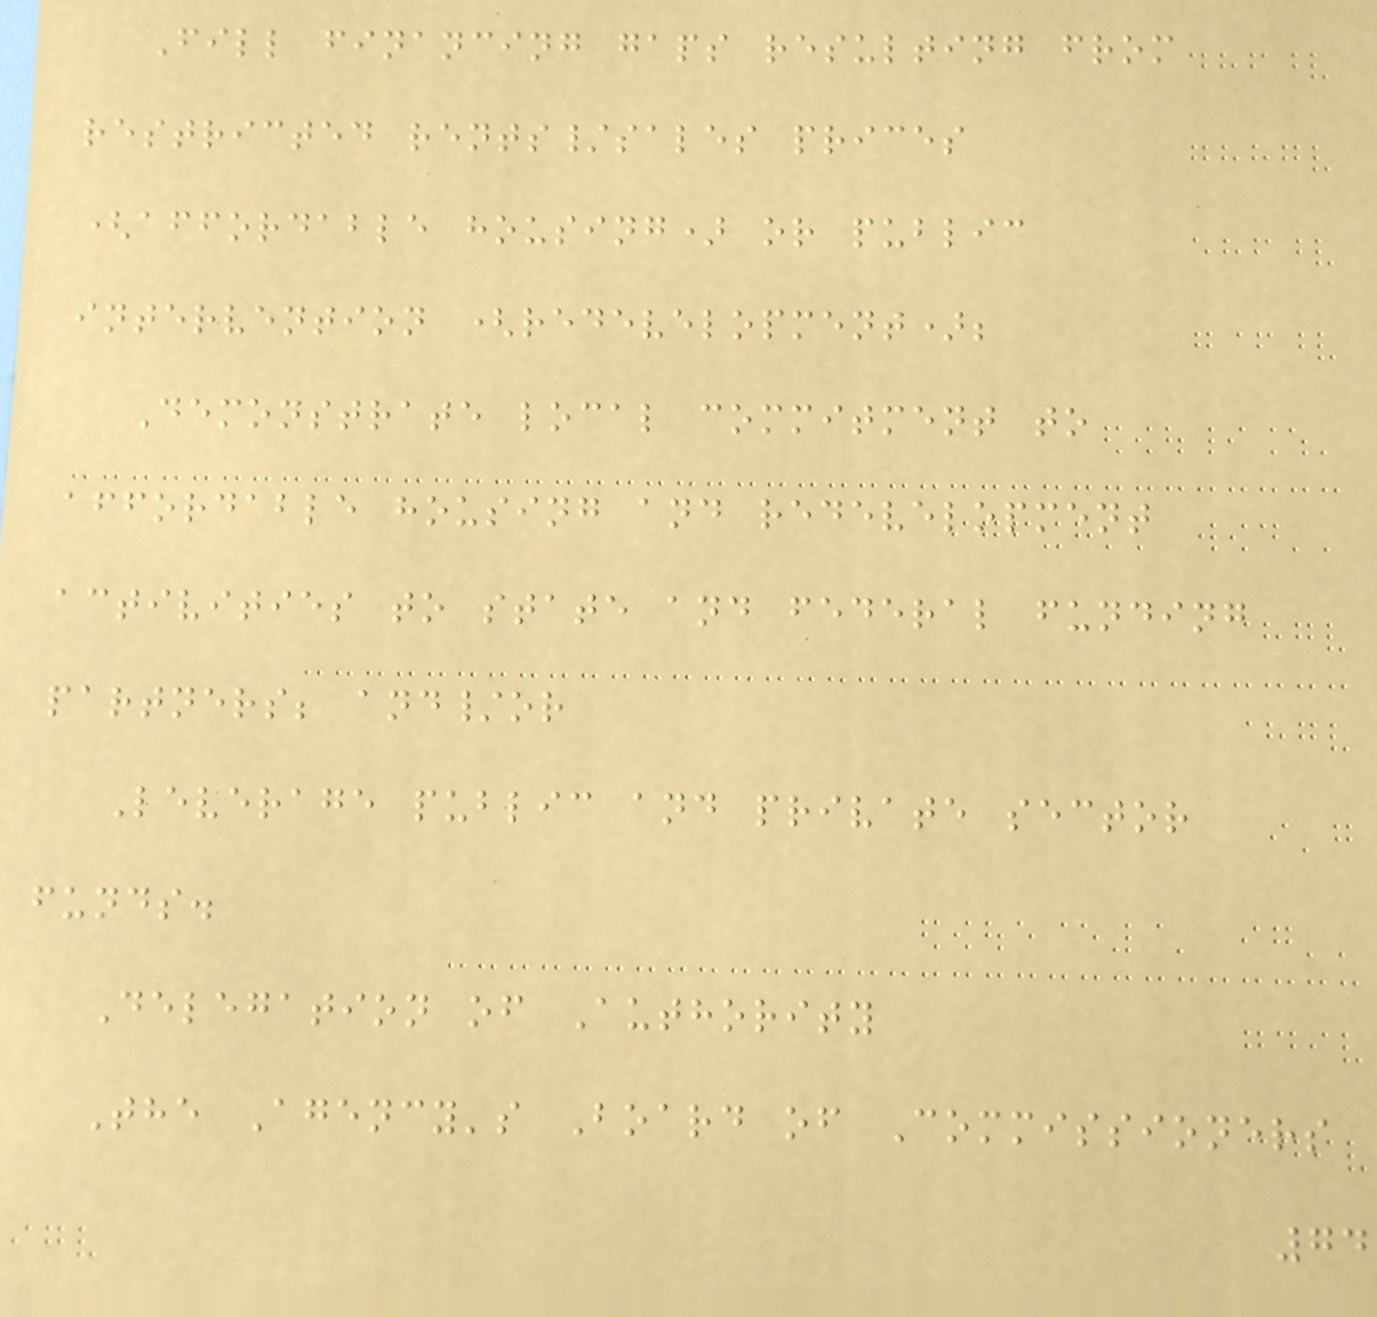Fill financing gaps resulting from
restricted rents/sales prices
(affordable housing) or public
intervention (redevelopment);
Demonstrate local commitment to
affordable housing and redevelopment
activities to state and federal funding
partners; and/or
Leverage public and private sector
funds.
Delegation of Authority
The Agency's Board of Commissioners
74
